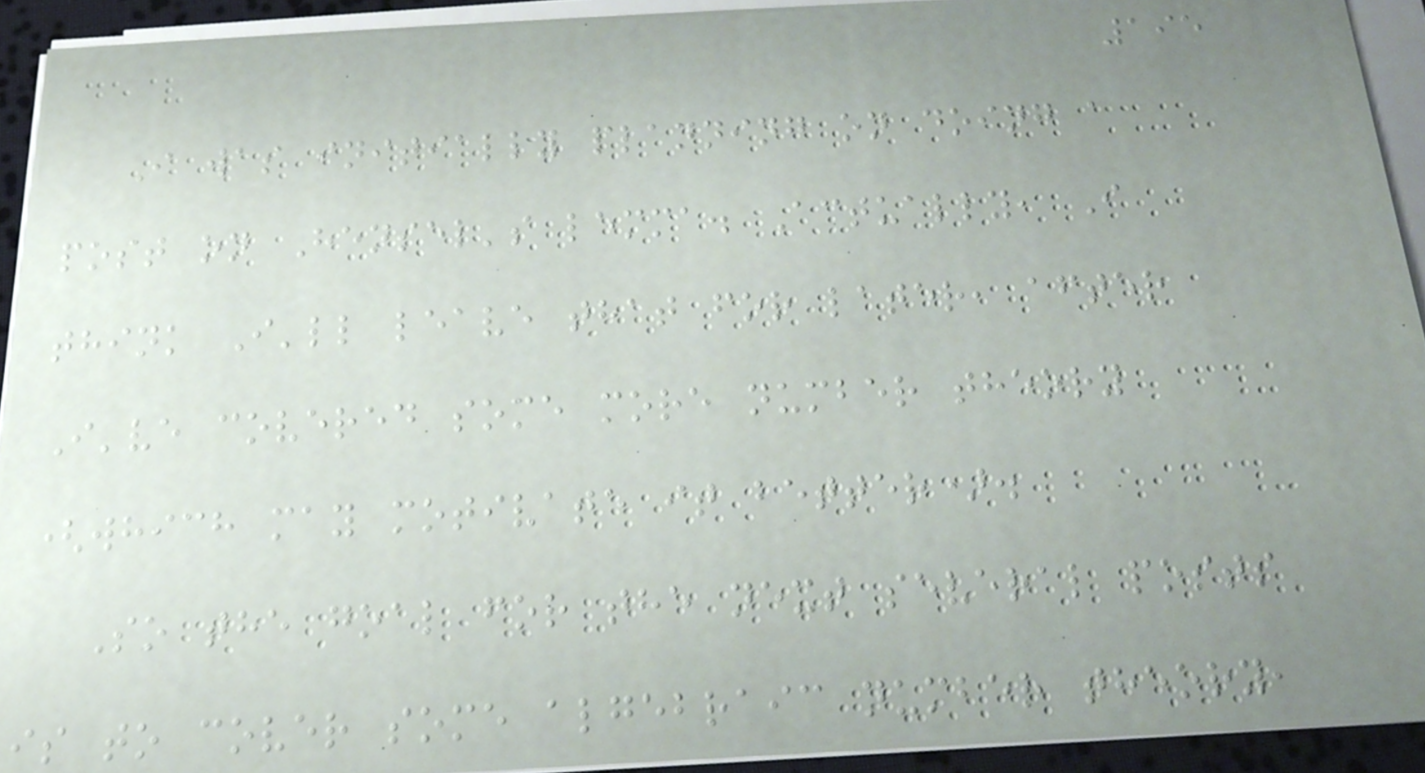195
I was initially planning on doing a
post on Hensel's lemma. Actually, I
think I'll leave that for later, after
I've covered some more number theory
(which may motivate it better).
So the goal for the next several posts
is to cover some algebraic number theory,
